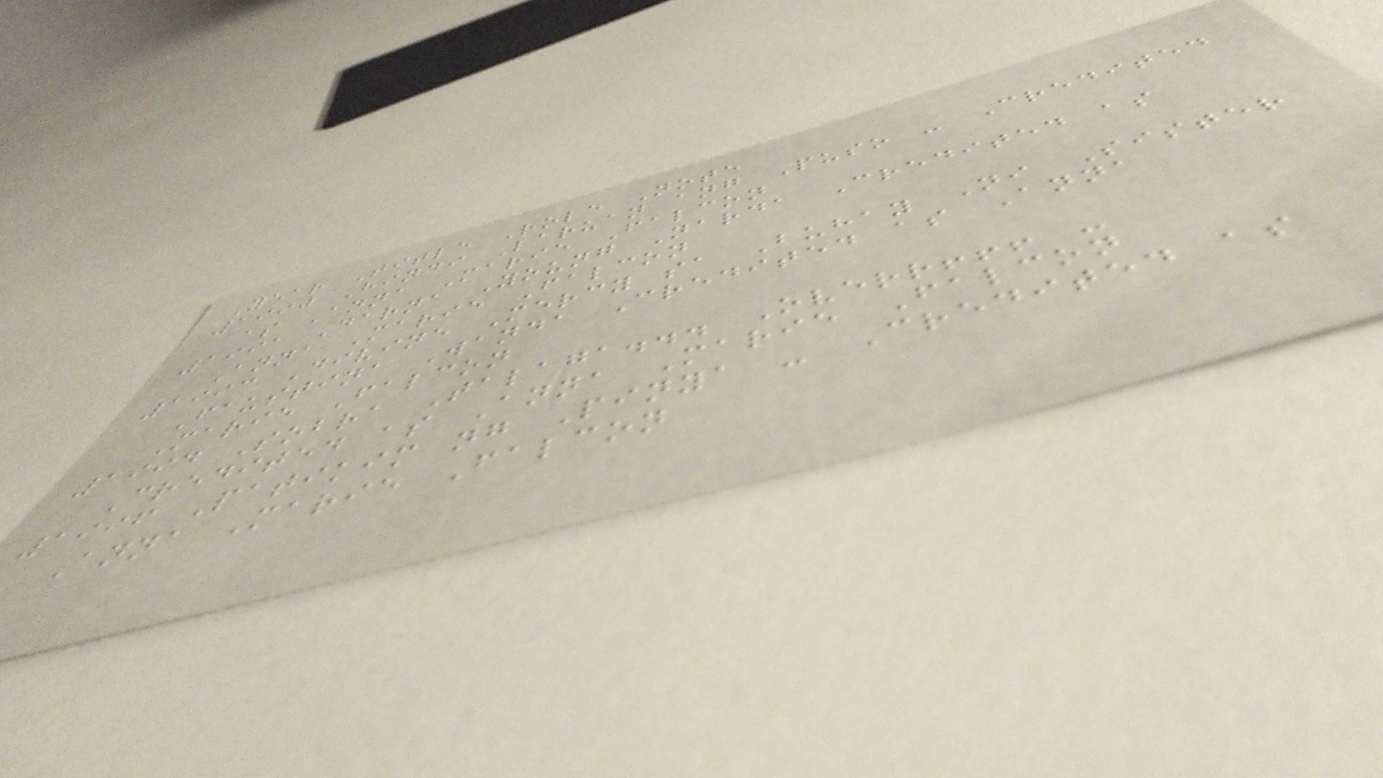Year Title Role Note
1990 Hindi Laruan ang Puso - Credited
as Anna Marie Falcon
1991 Darna Young Narda Credited as
Anna Marie Falcon
1993 Divine Mercy sa Buhay Ni Sister
Faustina Wanda Credited as Anna
Marie Falcon
1994 Sobra Talaga... Overr!!! -
Credited as Anna Marie Falcon
1996 Patikim ng Pinya - Credited as
Anna Marie Falcon
